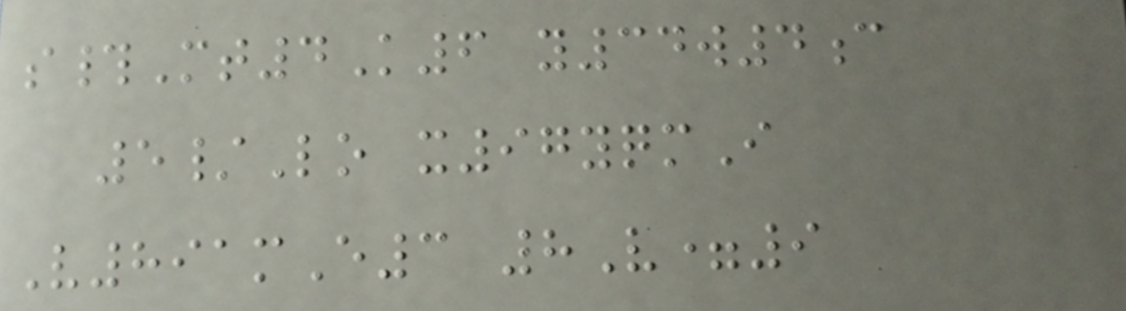s#Mt4K6 y34w4c
5/Lo x97yqmI
V891mE3 8V=9
